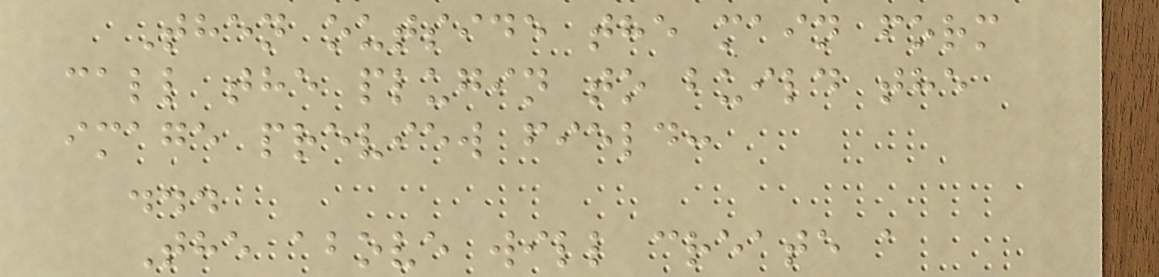Then outside the main form
call the plugin to build the
image preview field:
...
The above will create a
